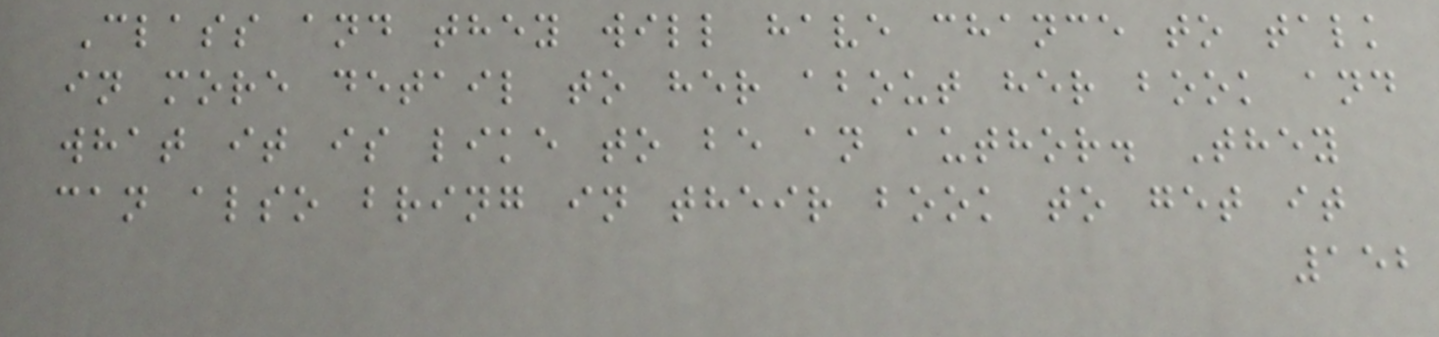Class and they will have chance to talk
in more detail to her about her book and
what it is like to be an author. They
can also bring in their book to get it
152
